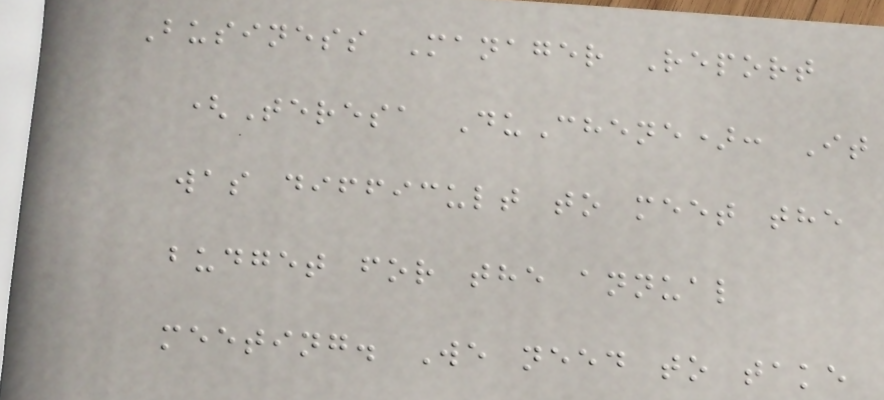Business Manager Report
(Teresa DuChene): It
was difficult to meet the
budget for the annual
meeting. We need to take
